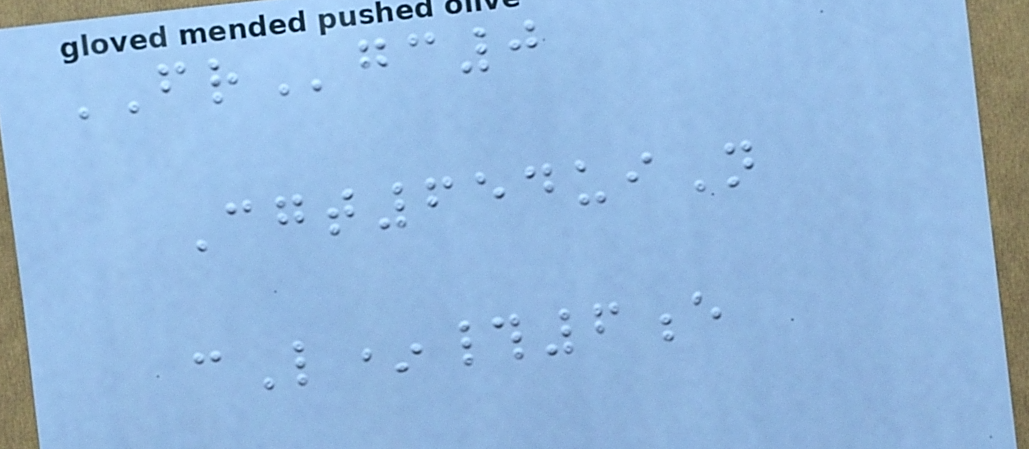FRgc0
Cgt654uiN
cL*#6e
